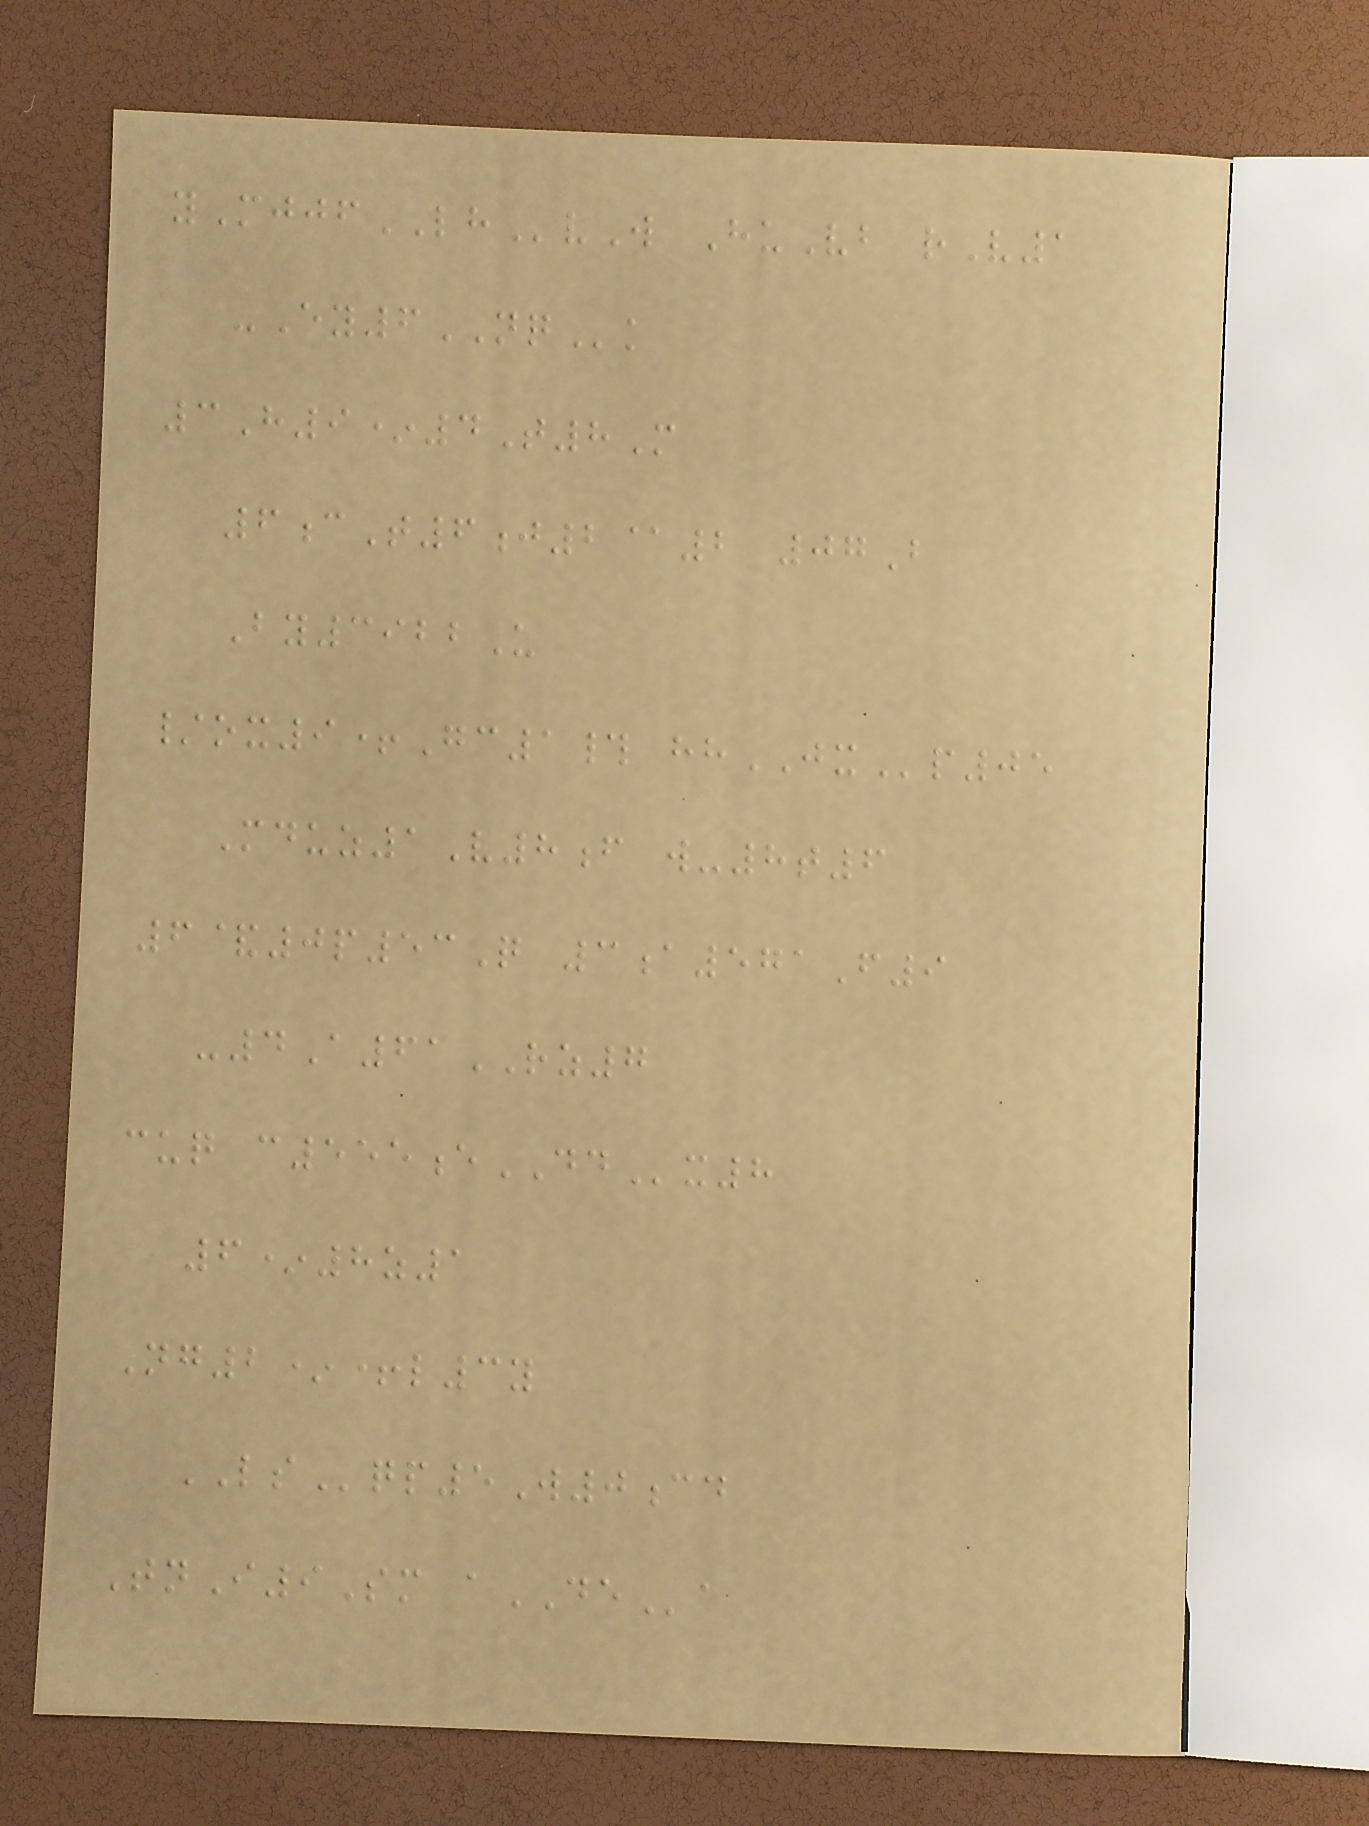yMjjfLHvW HuVb rV1
-Ey6NQk
3H9*4T8M
6cT6j2@2 07B
By3922U
/ox9+Gc1# hhJXp05
Mduz1V8f w-8t6
6&0p53Q 3a571F9
-4A61RZ7
cuq c555eDDx8
6*8z1
Ng2*+l3y
LSqp5W0cd
TnI9Sm aDEa
